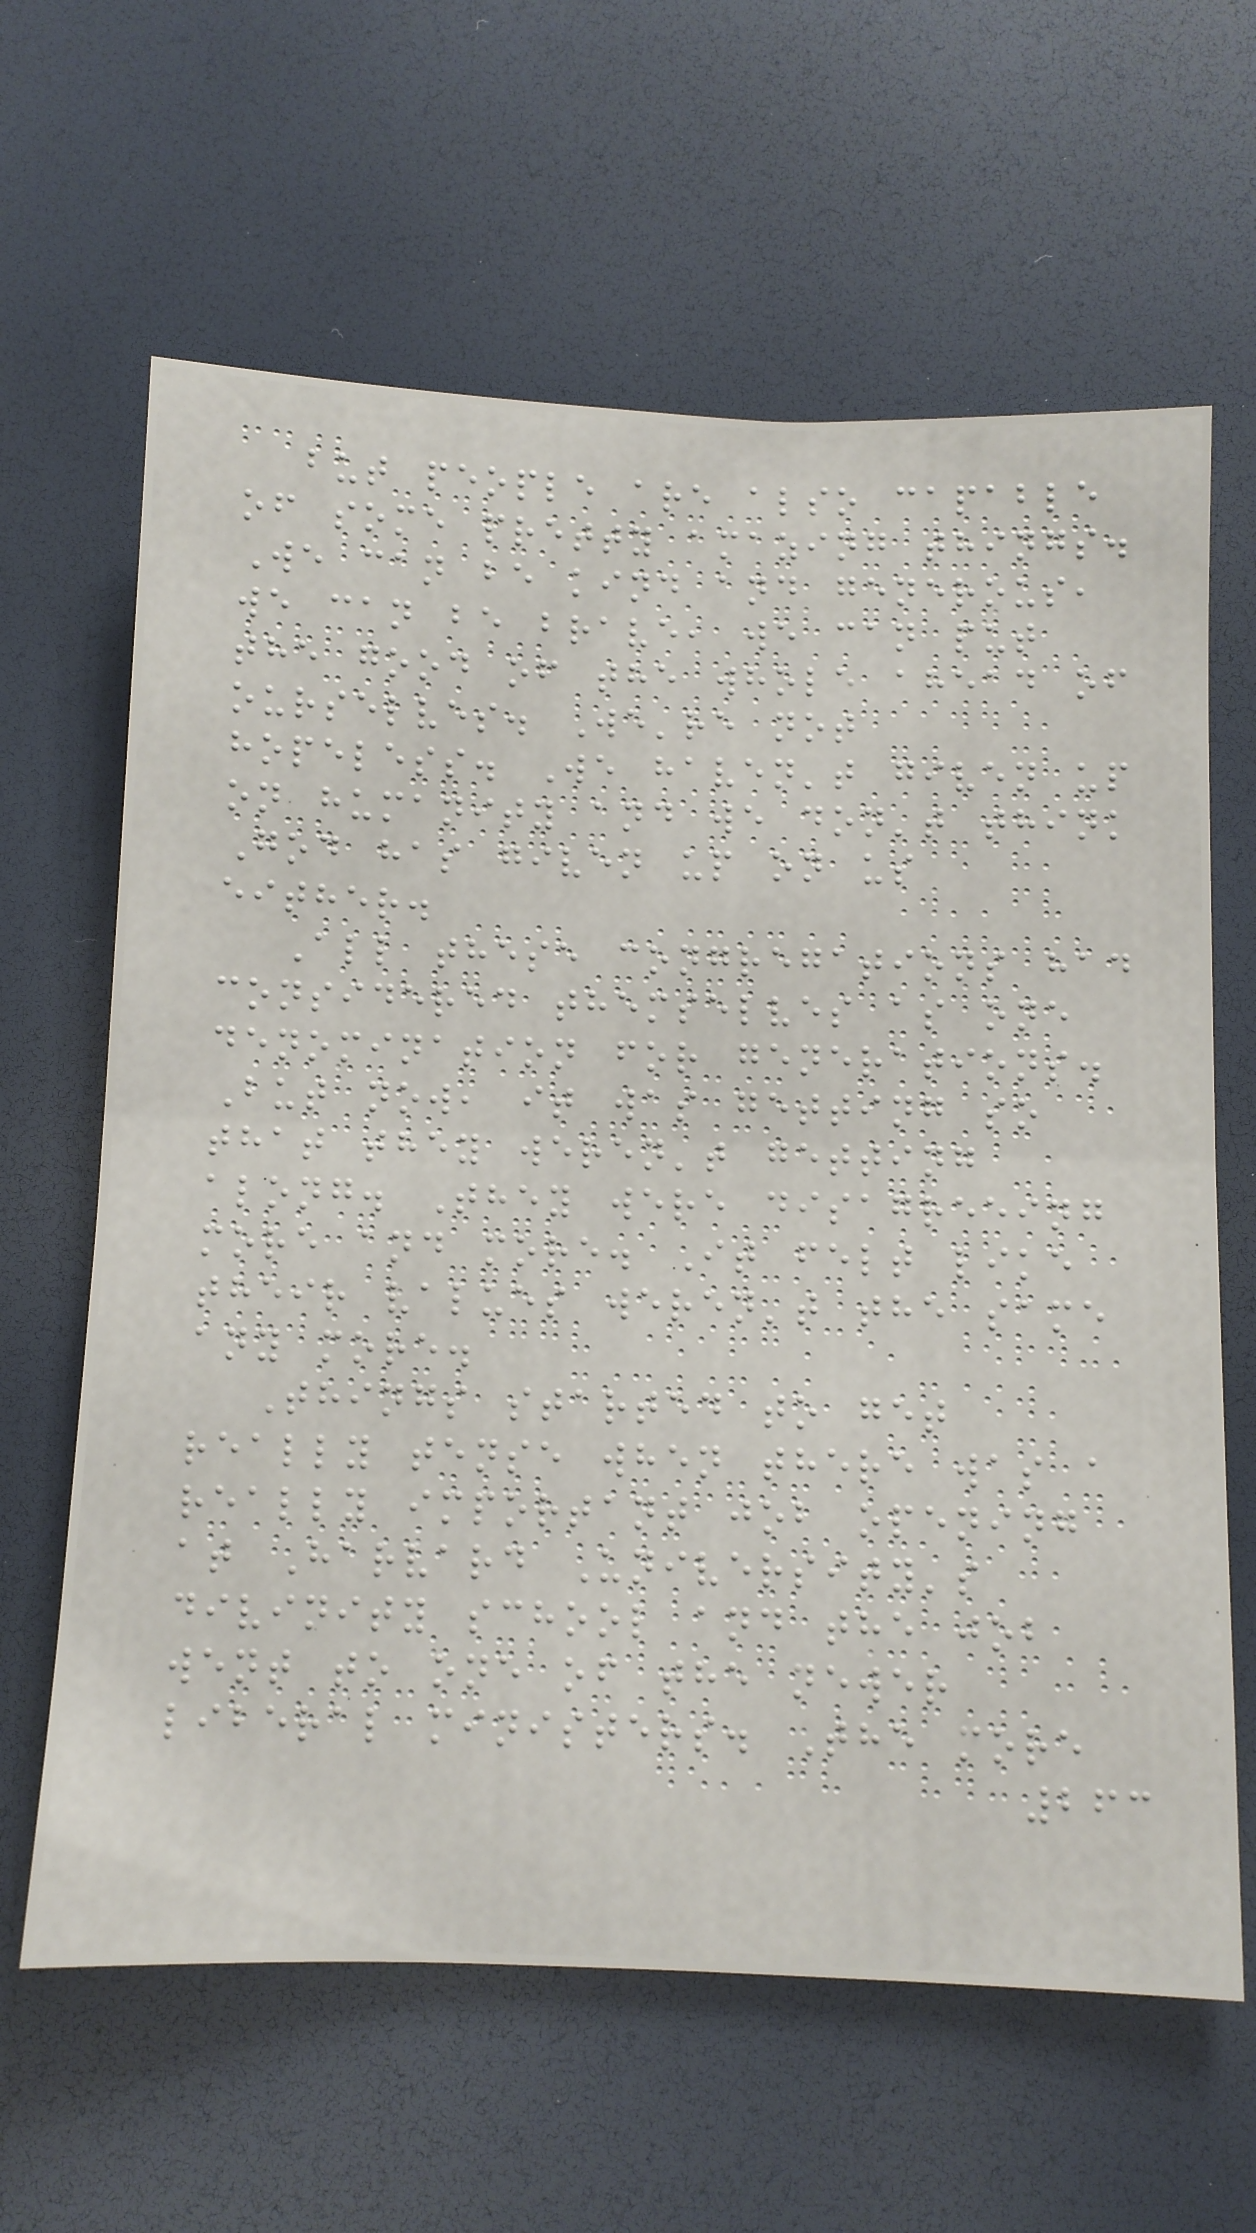but people are also capable
of some pretty amazing things.
We can be kind and generous,
we can be brave, we can put
the good of the whole ahead of
ourselves. We're not
hopeless. We haven't given up
on humanity and we don't think
God has given up on us
either.
All these congregations had
considered themselves as one
denomination for generations.
But now, it was getting so
that they weren't getting
along. They were disagreeing
more and more. It felt like
their values weren't the same
any more.
Things started to get
really tense when there was a
really important job opening
at Harvard University's
divinity school and the job
went to one of the newer
liberal ministers. The more
263
